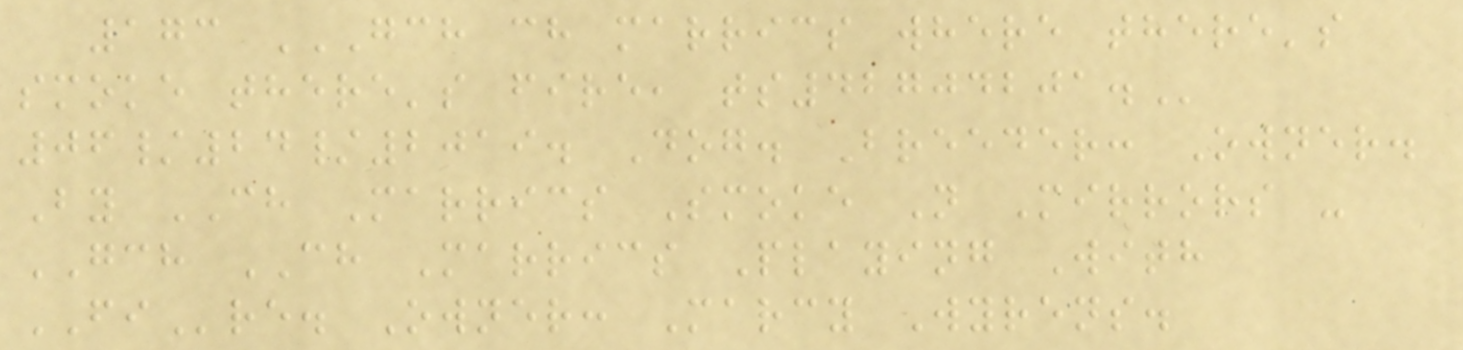173 GCH CH MARRICS WHERE THERE'S
SMOKE THERE'S FIRE, TS42704201.
06/24/2019. Dog. Breeder: Owner.
By CH Marrics Smoke N Mirrors -
GCH CH Marrics Playing With
FIre. Owner: Marcy Wyrens.
